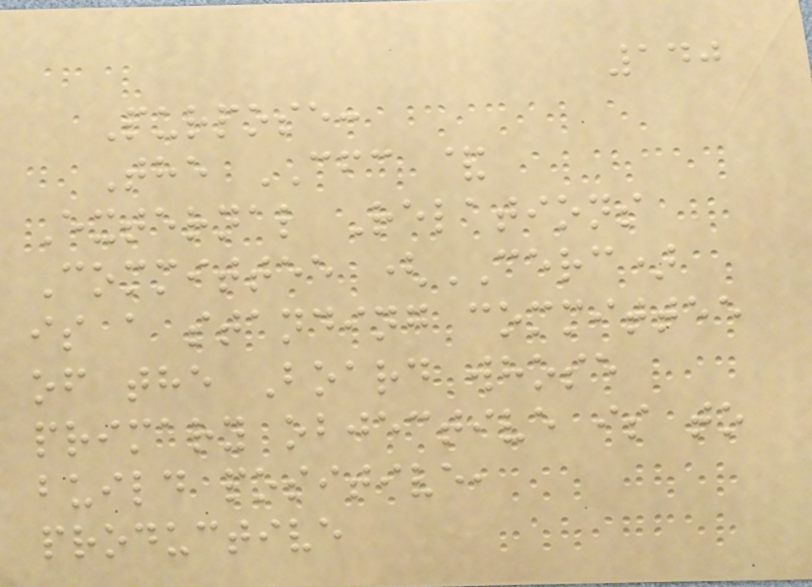140
Purpose:
The CFC &
External Relations
Committee (CERC)
is a standing committee
of the Board whose
primary objective is to
build positive,
productive
